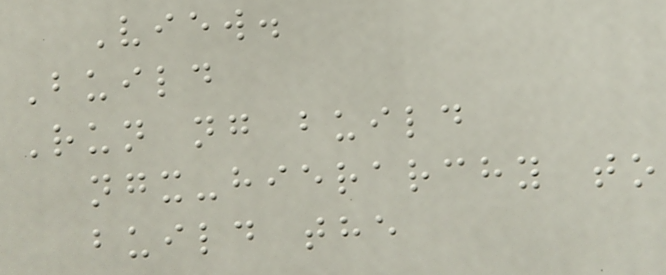View.
Build
Run ng build
ngx-hierarchy to
build the
